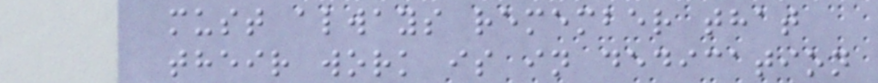must always remember that
their work is in dedication
